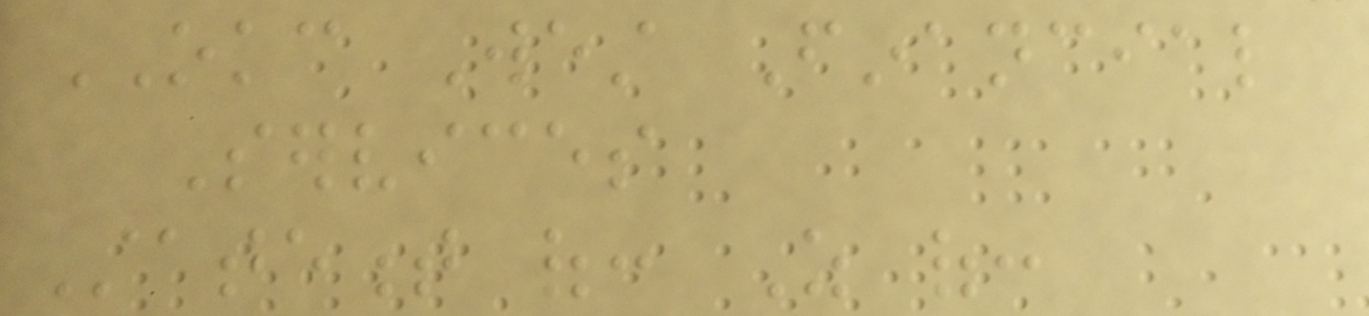OKC West Financial
Services
Statement of: As of:
